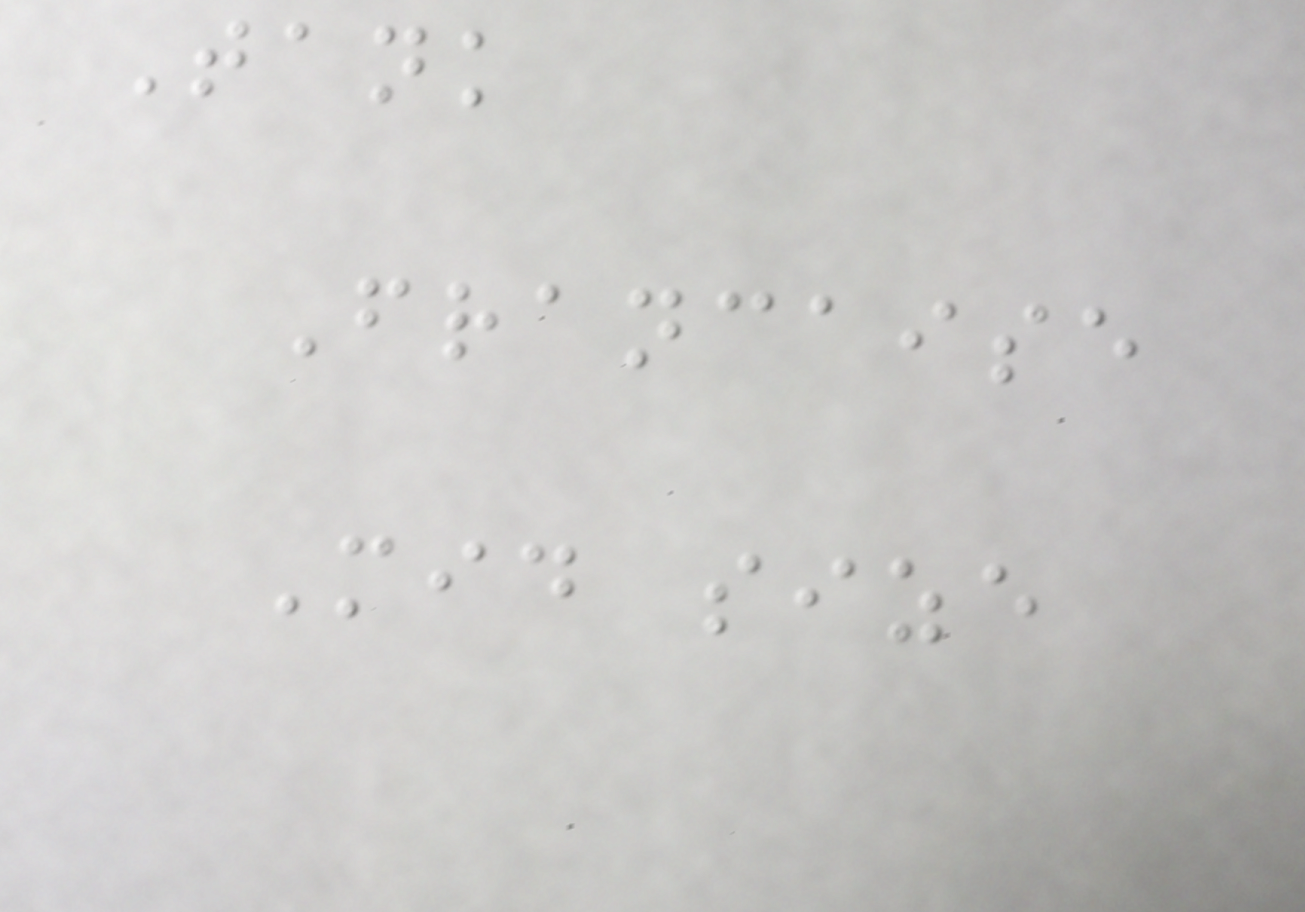Tank
Francaise
Mid size
